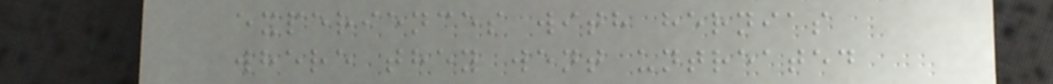experiences with hernias
where they went untreated
